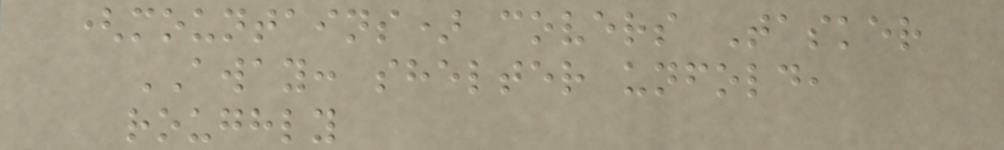(mountains) covers Tasker
AWAY: shelter unfold,
roughly
